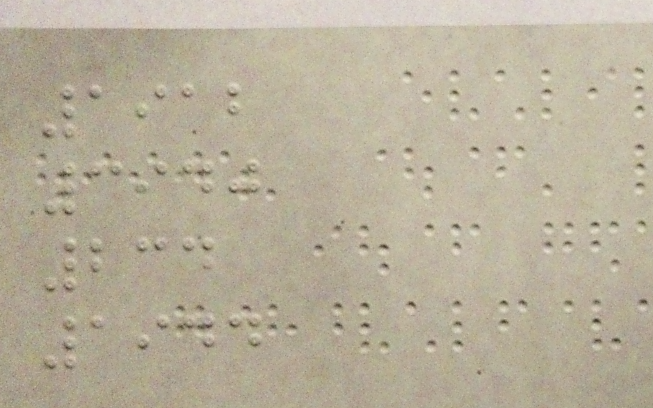1912
3940
234
1944
